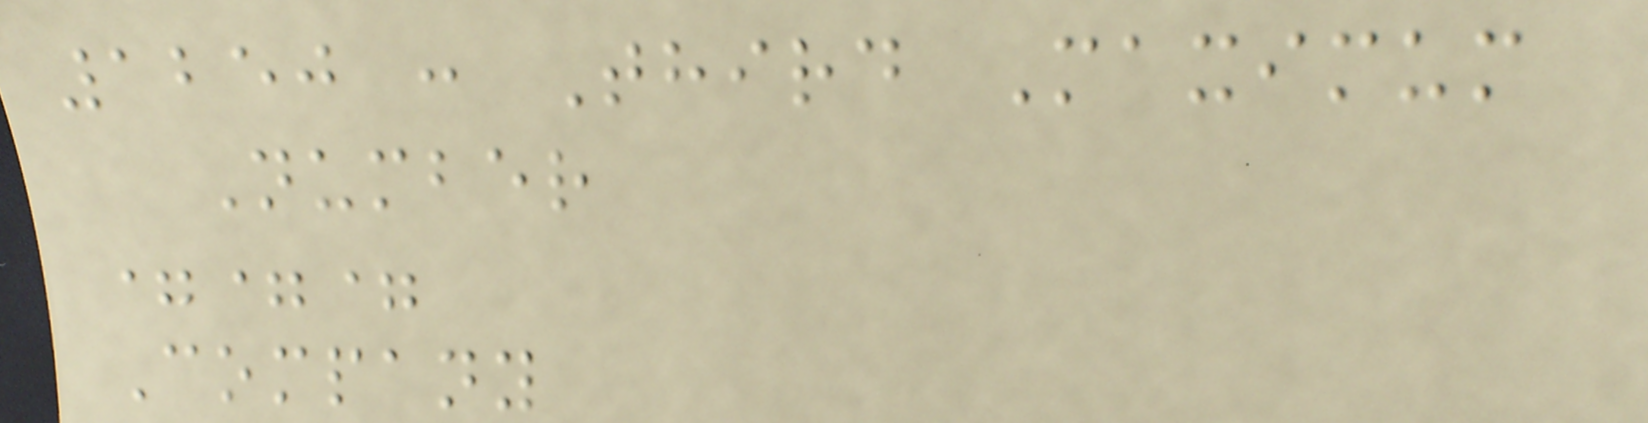1250 : Third Maximum
Number
===
Company
